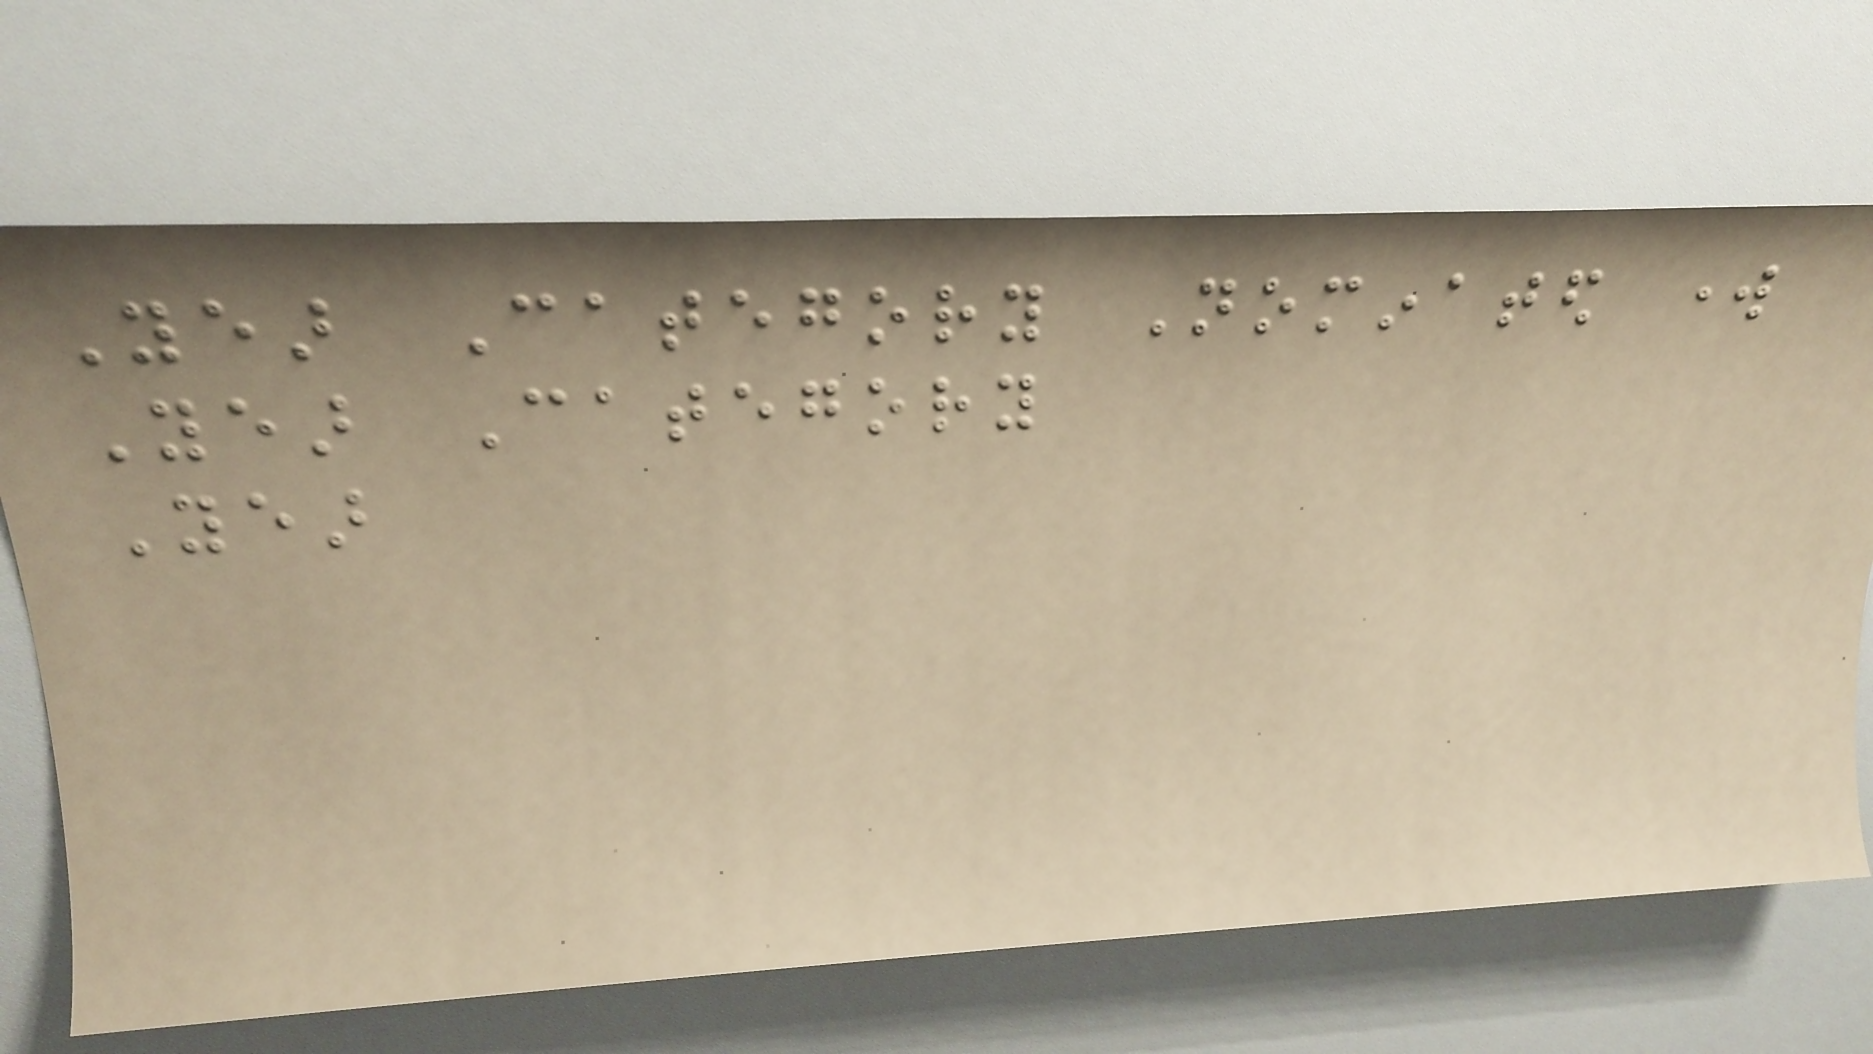Year Category Nominated work
Year Category
Year
